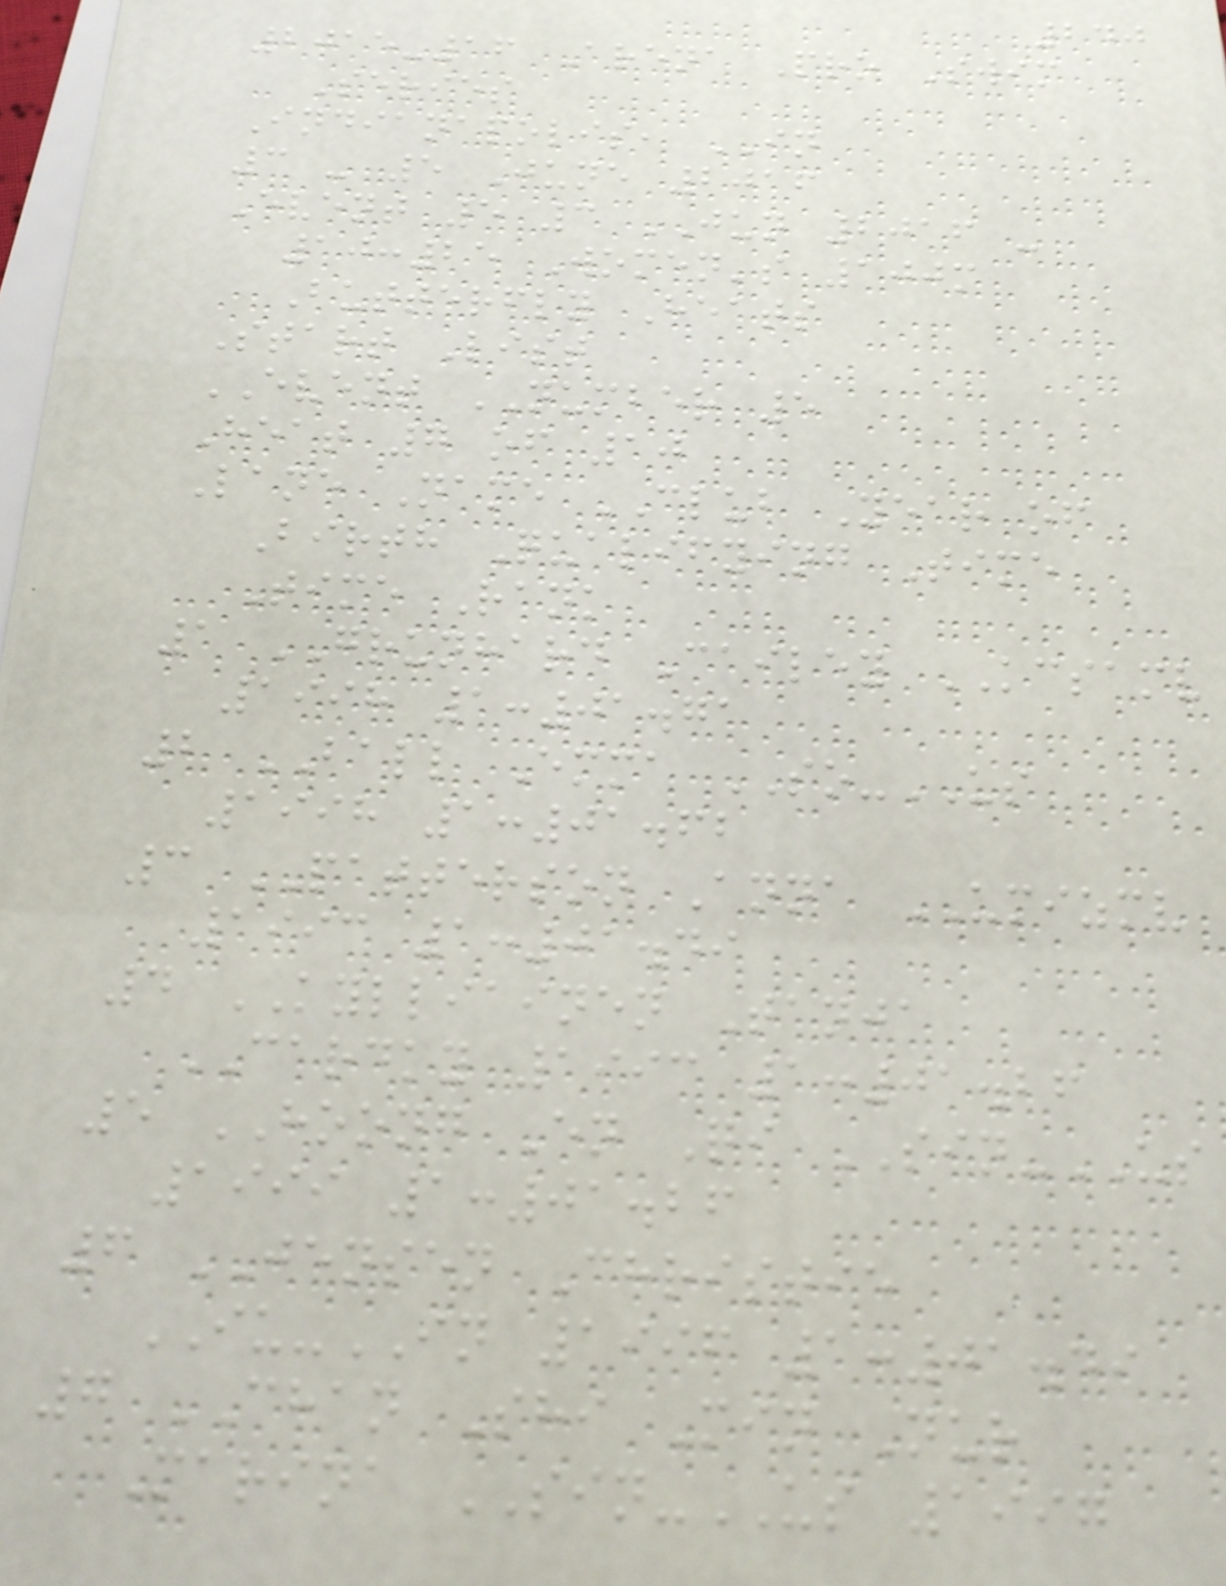240
2015-16 Arena Pro Swim
Series
Indianapolis, IN
3 - 5 June 2016
Event 5 3 JUN 2016 -
10:25 Women's 100m
Butterfly Heats
Start List
EVENT NUMBER 5
Heat 7 of 10
Lane Name CLUB Year of
Birth Qualifying Time
Time Rank
1 GRUNHARD Cailey KCSAMV
1998 1:01.71
2 BALL Emma SO-US
1998 1:01.62
3 PATTERSON Anna UMIZMV
1993 1:01.49
4 KYLLIAINEN Tanja
CARDKY 1993 1:01.26
5 HOONG En Qi SIN-US
1999 1:01.26
6 JENSEN Christie
IU-IN 1996 1:01.49
7 CHAN Shi Min Nur
Marina SIN-US 1997
